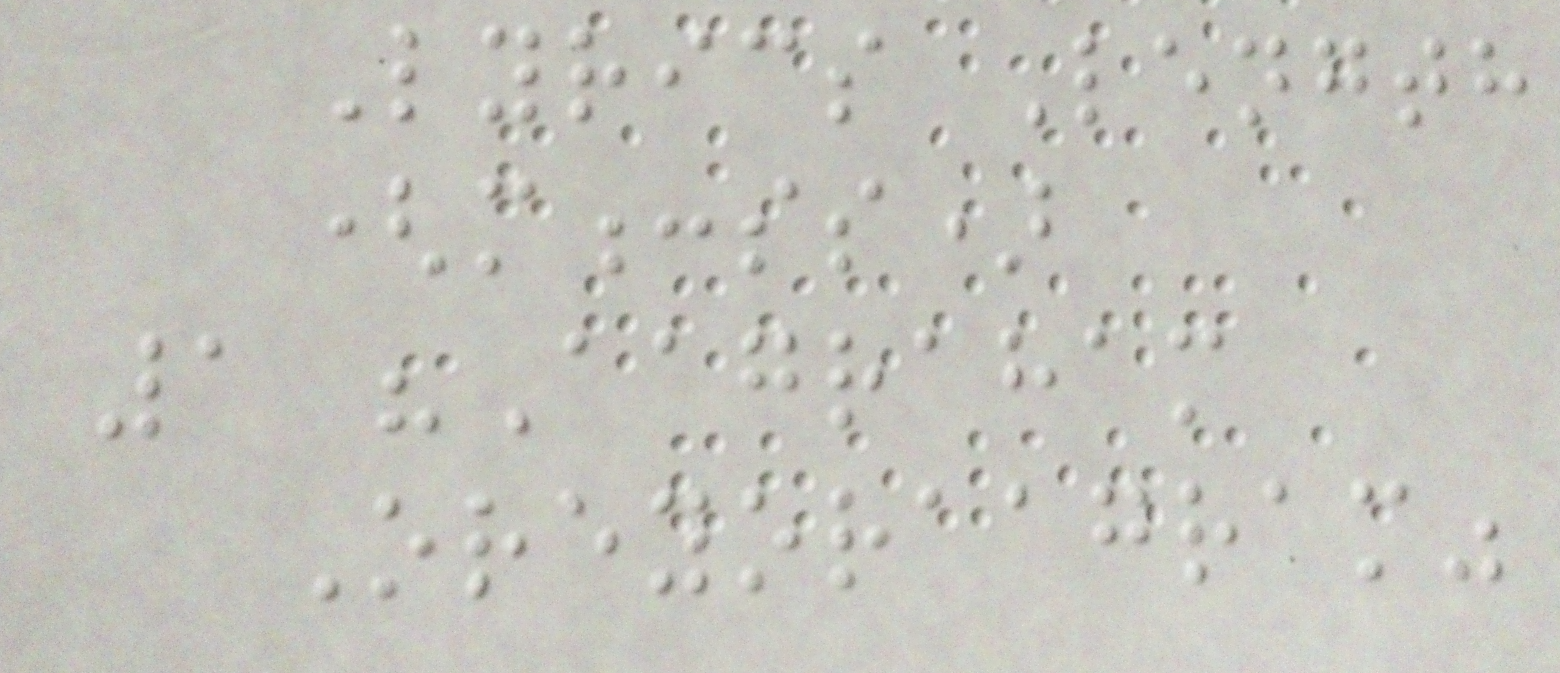Lyrics Length
(m:ss)
1 "Aagraham
Oreyoraagram"
